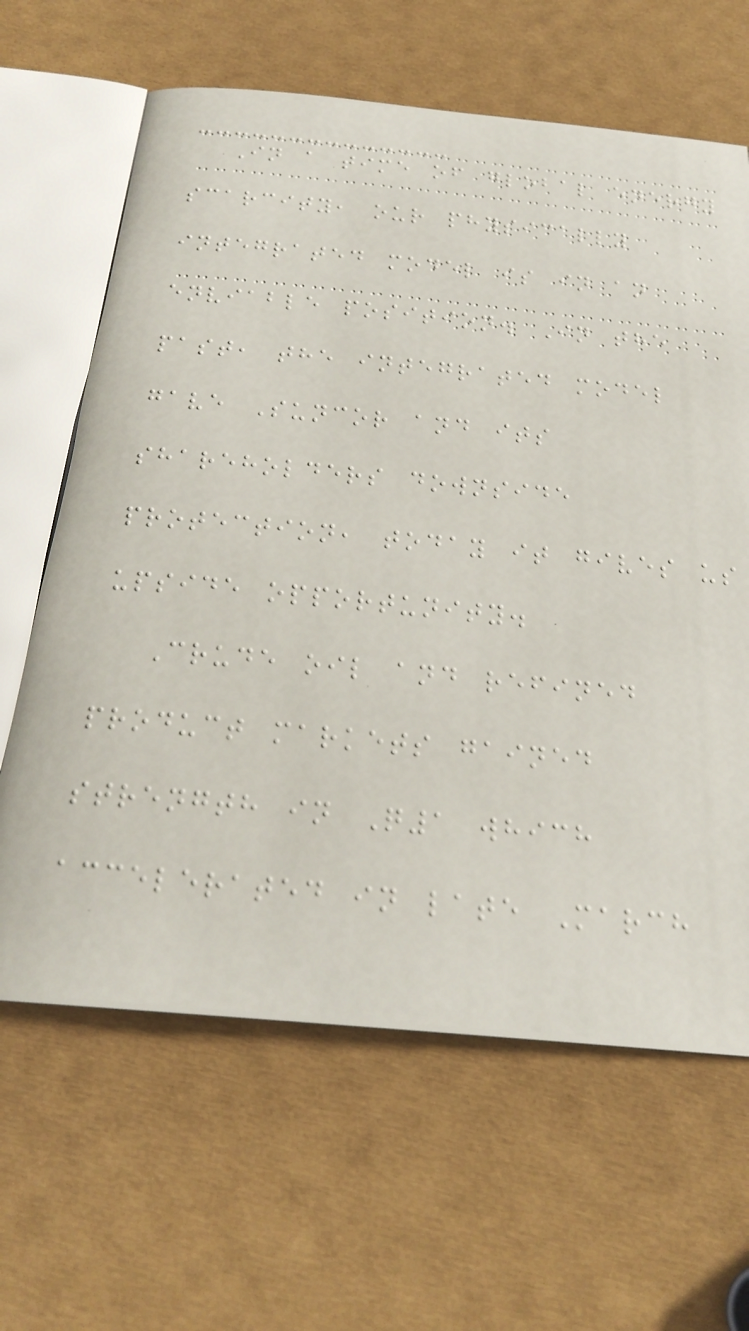In a time of global energy
scarcity, our physically
integrated model is in an
enviable position. In the
past, the integrated model
gave Suncor and its
shareholders downside
protection, today it gives us
upside opportunity.
Crude oil and refined
product markets gained
strength in Q1 which
accelerated in late March
